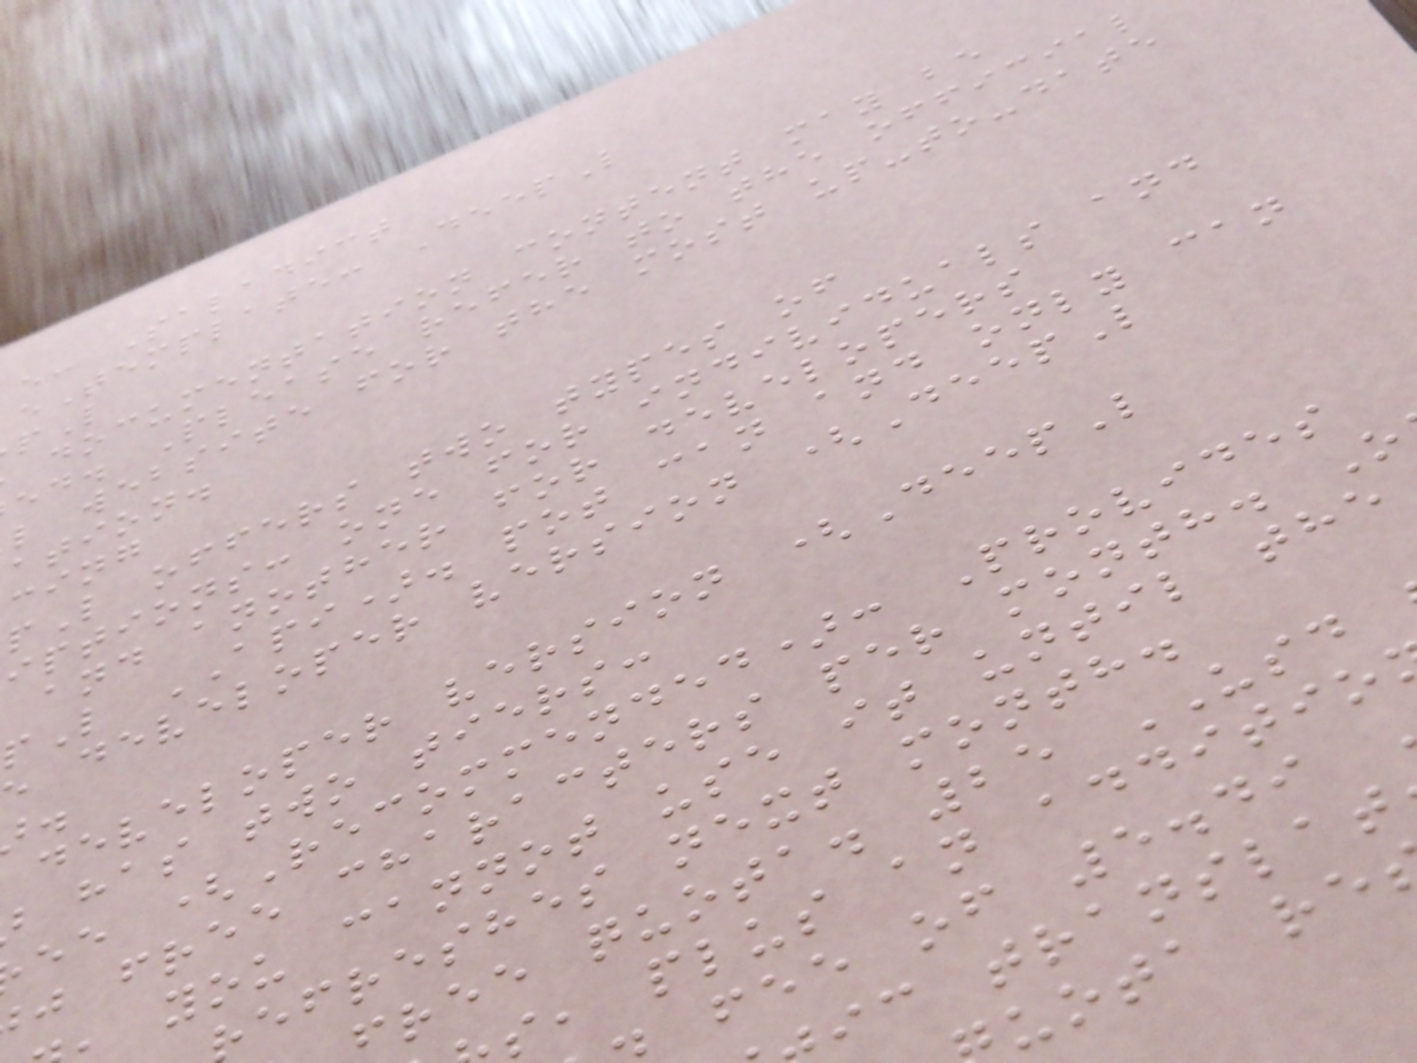e: Saladict
eTemplate: DeepL
documentation content may be
ed. Please refer to the official
l website for the most up-to-date
ation.
cing
pL offers two types of
iptions: one for individuals and
and another for developers
pL API). pot can and only can
e developer version (DeepL
developer version (DeepL
has two tiers:
ee (Recommended): Provides
j free characters per month. O
you cannot use it until the
efreshes next month.
ree quota. 25 USD
s, plus an additio
fee of 5.49
ic translat
